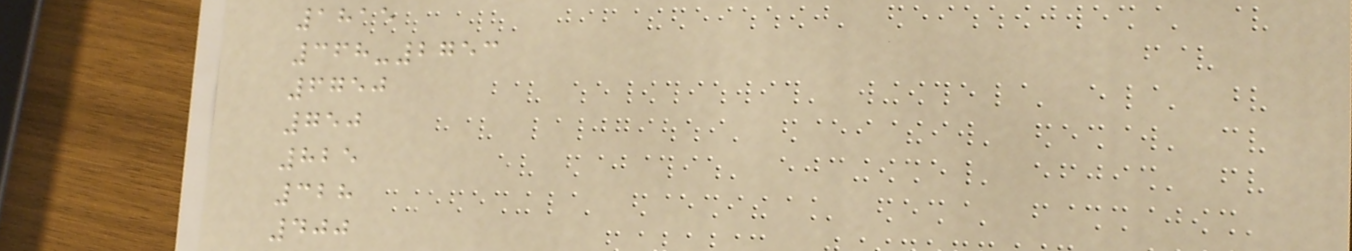1815
368-2753
6750
750
825
328
400
